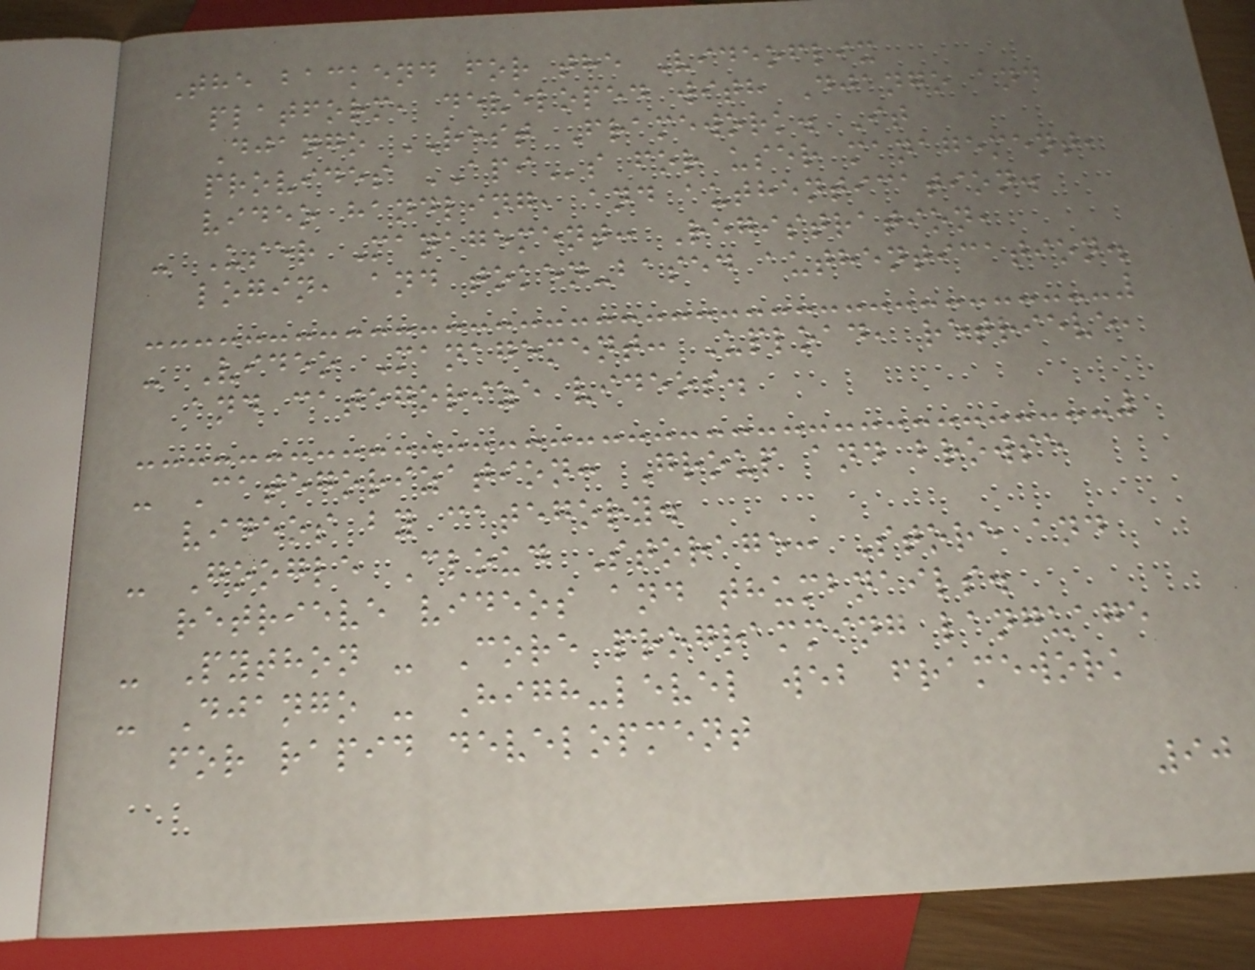The backend for the Videoflix
platform, developed with Django and
Django REST Framework. It
provides APIs for user management,
video handling, and authentication.
- User Management: Registration,
login, and token-based authentication.
- Video Management: Upload, retrieve,
and categorize videos.
- Categorization: Group and browse
videos by category.
- Google Cloud Storage: Store and
retrieve videos and thumbnails.
- Python - Core programming language
- Django - High-level web framework
for rapid development
90
